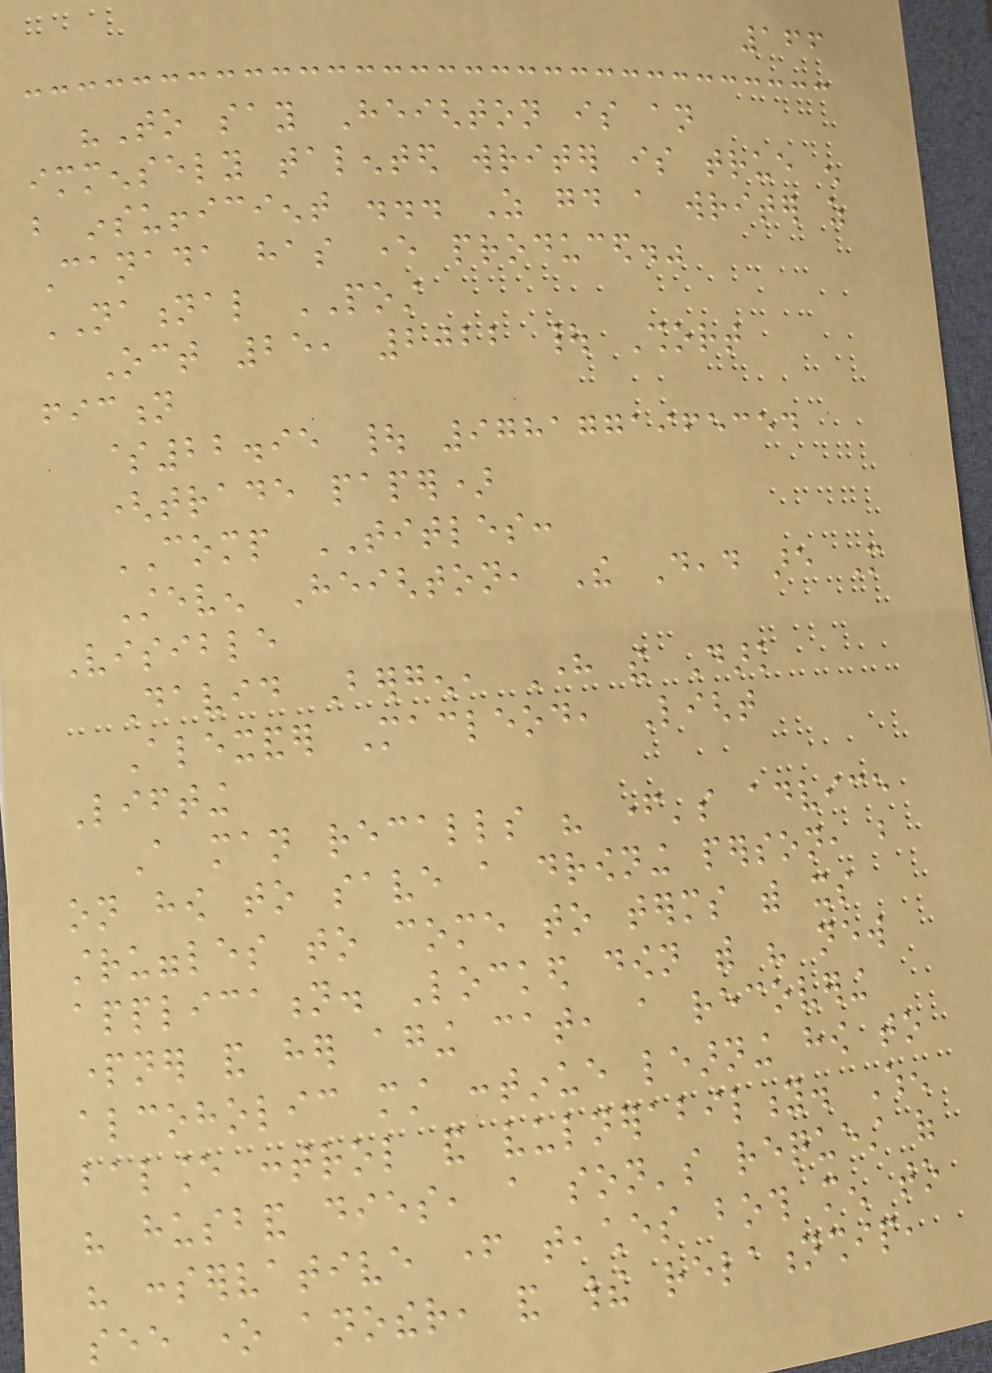166
"To say Heighton is an
immensely talented writer is true enough
but insufficient ... As good a writer as
Canada has ever produced."
NATIONAL POST
Oct 25, 2022 | Short
fiction
$22.95 | 9781771965354
(trade paper)
COMP TITLES:
Steven Heighton, The Dead are More
Visible
David Bergen, Here the Dark
Alexander Macleod, Light
Lifting
A man recalls his father's advice
on how to save a drowning person, but
struggles to come to terms with its
application. Locked down with his new
partner and her aging cat, a recovering
alcoholic must continue learning how to
balance control and vulnerability. When
his husband dies, a son's request of
his conservative father teaches both men to
see one another, and their relationship,
